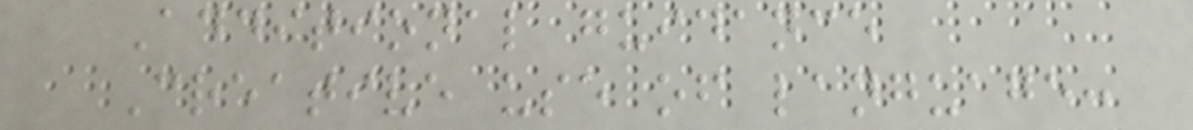Additional guidance
Creative use of language:
